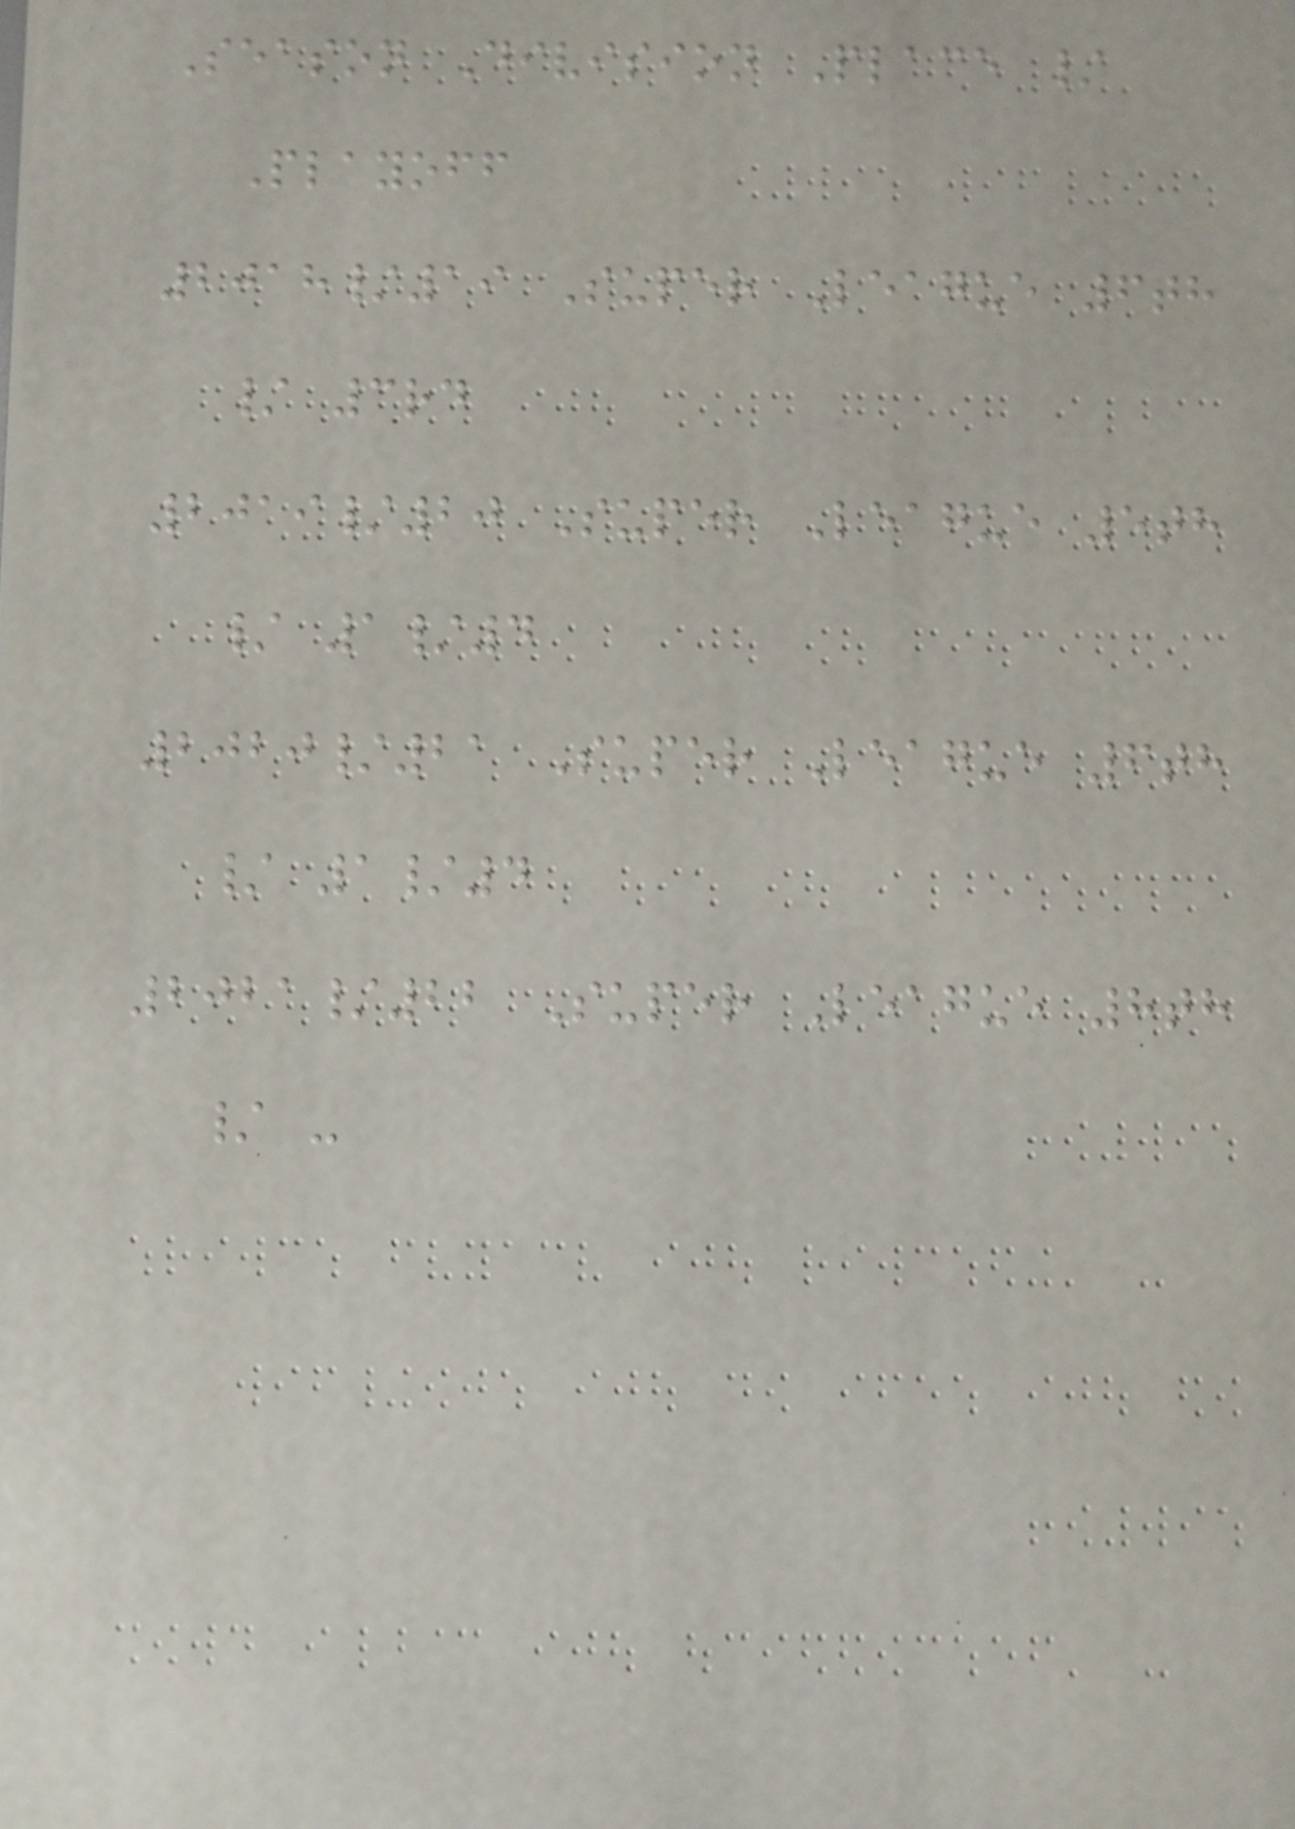Season Division Place /
Playoff
2018/19 Super League 6th
/ 3rd
2019/20 Super League 5th
/ 1/4
2020/21 Super League 6th
/ 1/4
2021/22 Super League 8th
/ -
